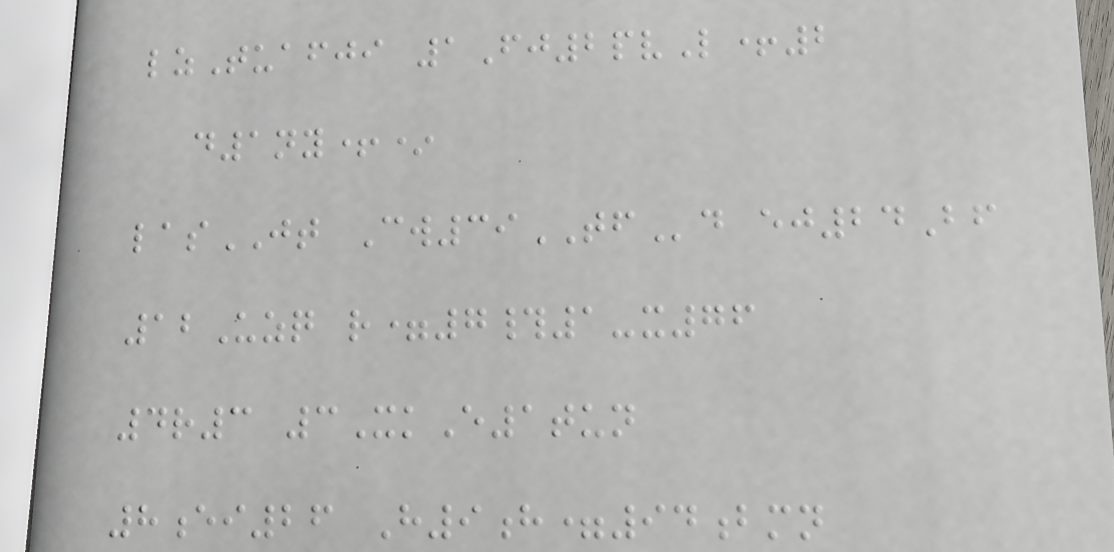lzTuafji 1Fj2pvL+2
d1ny+*
lasJT Cw39TFd ej24Bf
12Uzq r=7#1-x76
4r3 3XkE1tun
8ei26 H9h=94bmn
